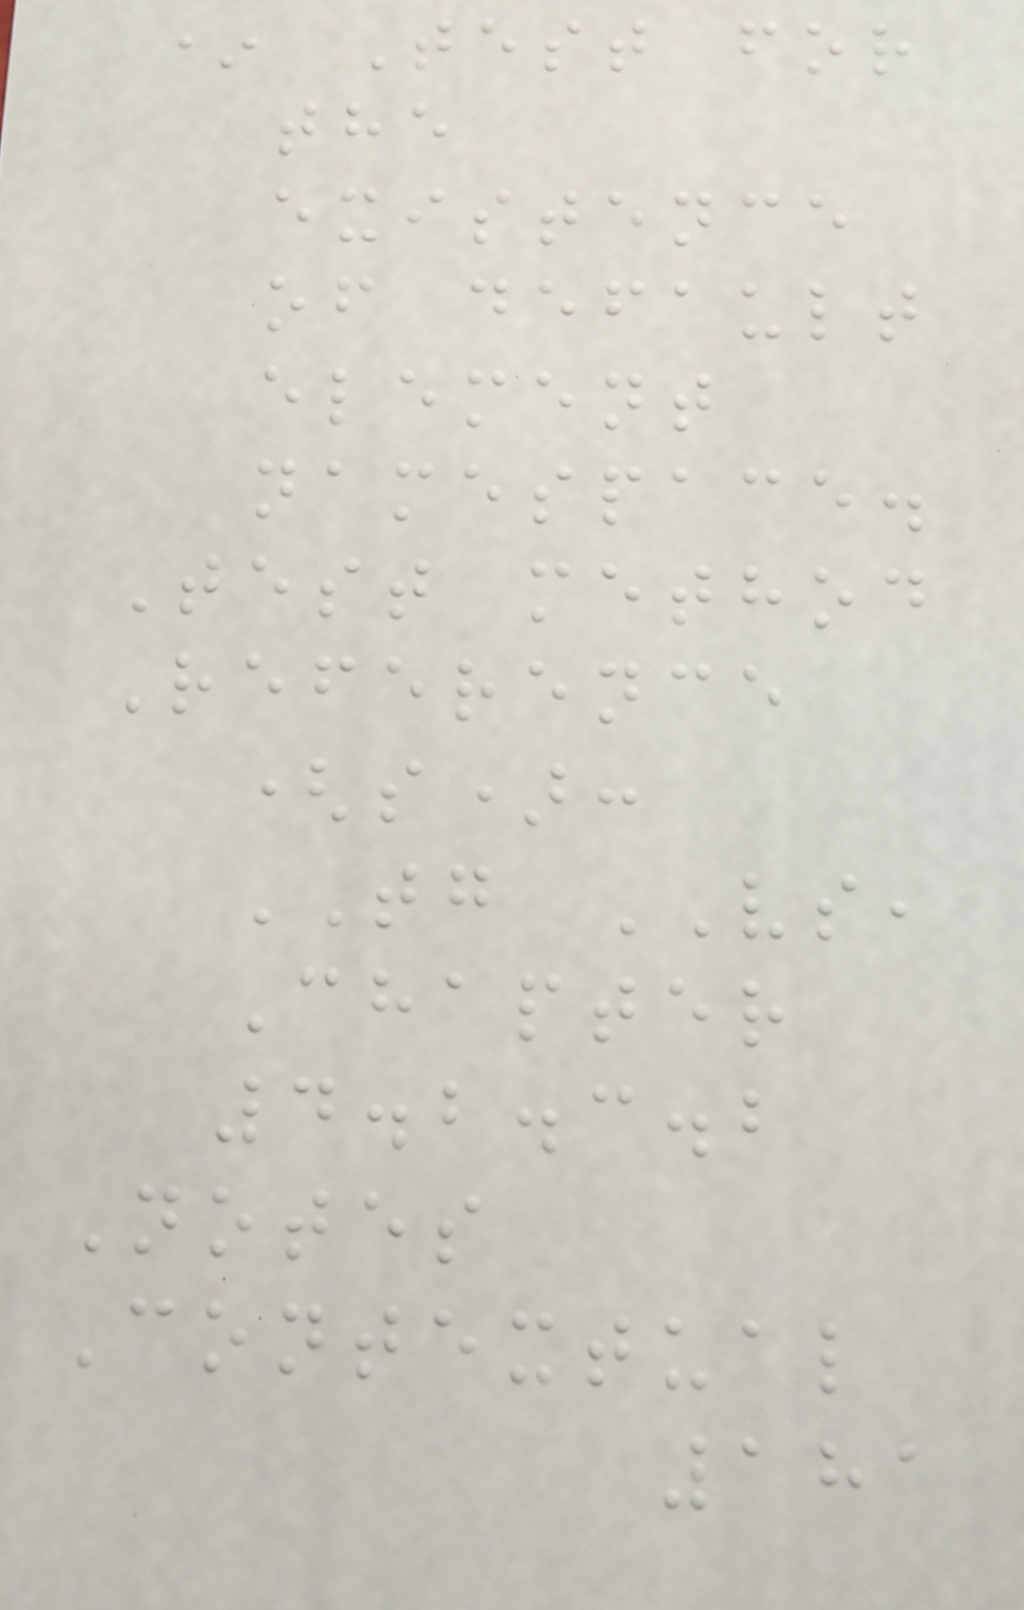* Test for
the
existence
of default
element
namespace.
Test method
Reference
(s):
TG VS,
Chapter
4.2.3.2
Notes
Contextual
181
